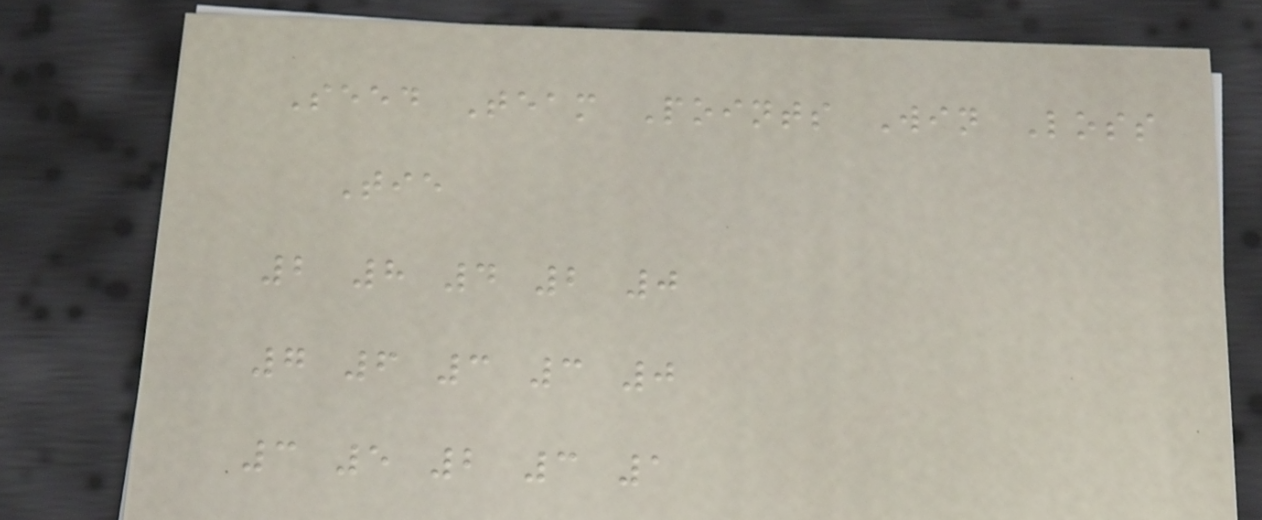Seed Team Points Win Loss
Tie
2 8 4 2 0
7 6 3 3 0
3 5 2 3 1
